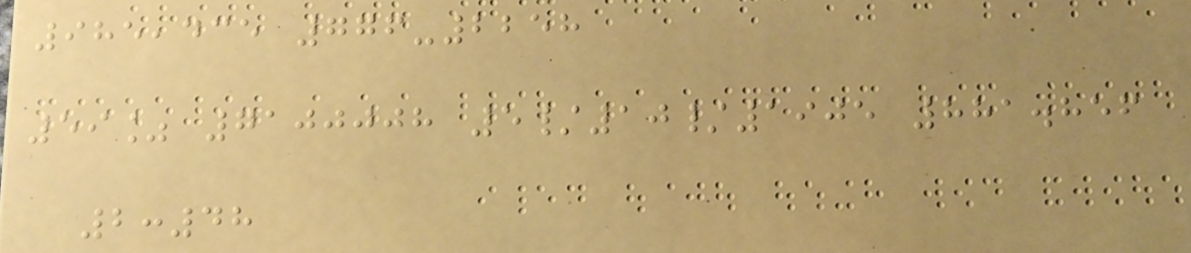985,435 776-2258
59% 7100008 5/10/1905 881.856
2:48
